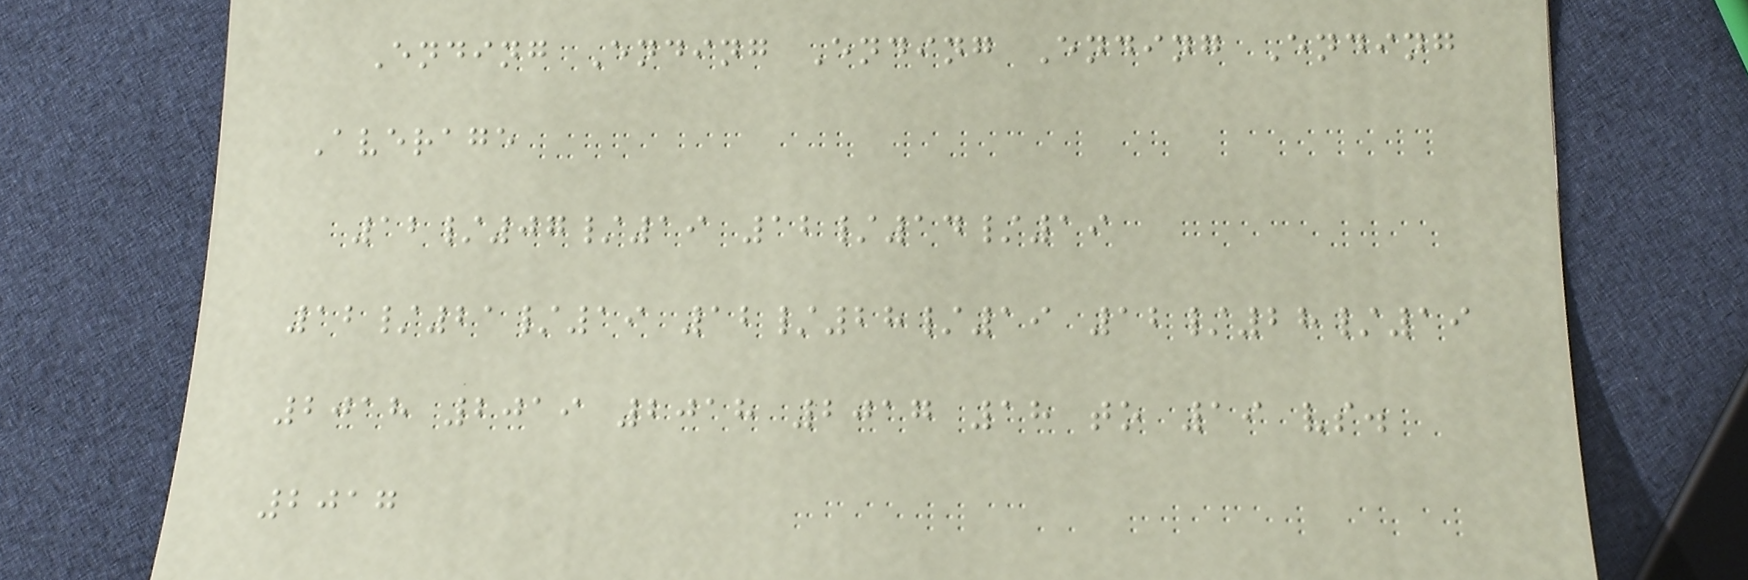Ending Ending Ending Ending Ending
Average
12/07/19 12/14/19
12/21/19 12/28/19 12/28/19
2018 2019 2018 2017 18 to 19 vs.
2017
